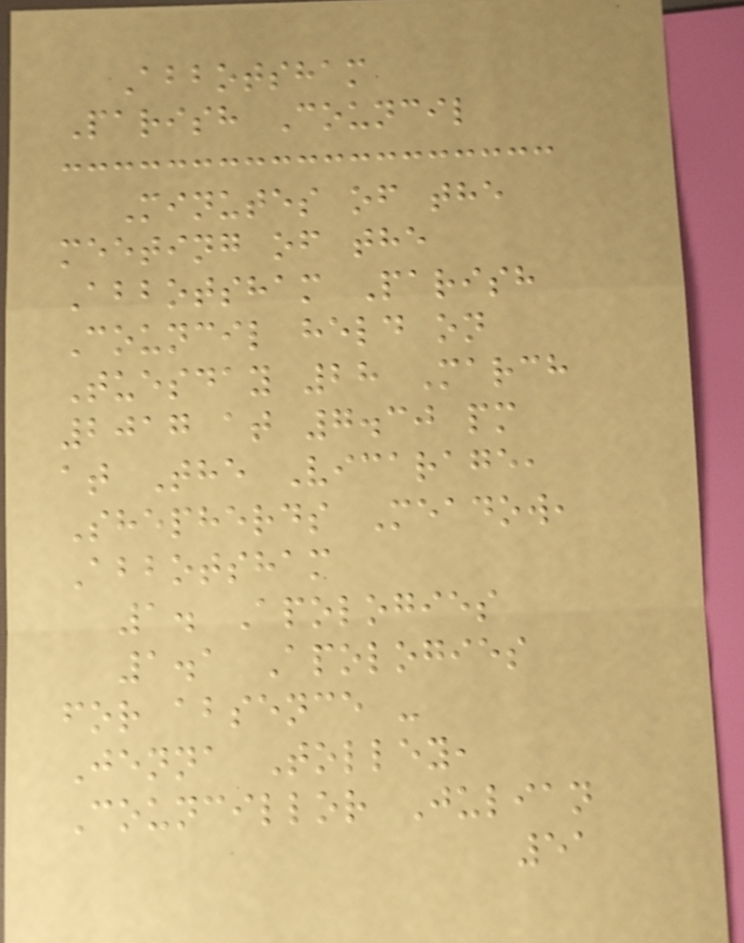Abbotsham
Parish Council
Minutes of the
meeting of the
Abbotsham Parish
Council held on
Tuesday 28 March
2017 at 7.30 pm
at The Vicarage,
Shepherds Meadow,
Abbotsham
1. Apologies
1.1 Apologies
for absence -
Jenna Tolley,
Councillor Julian
51
